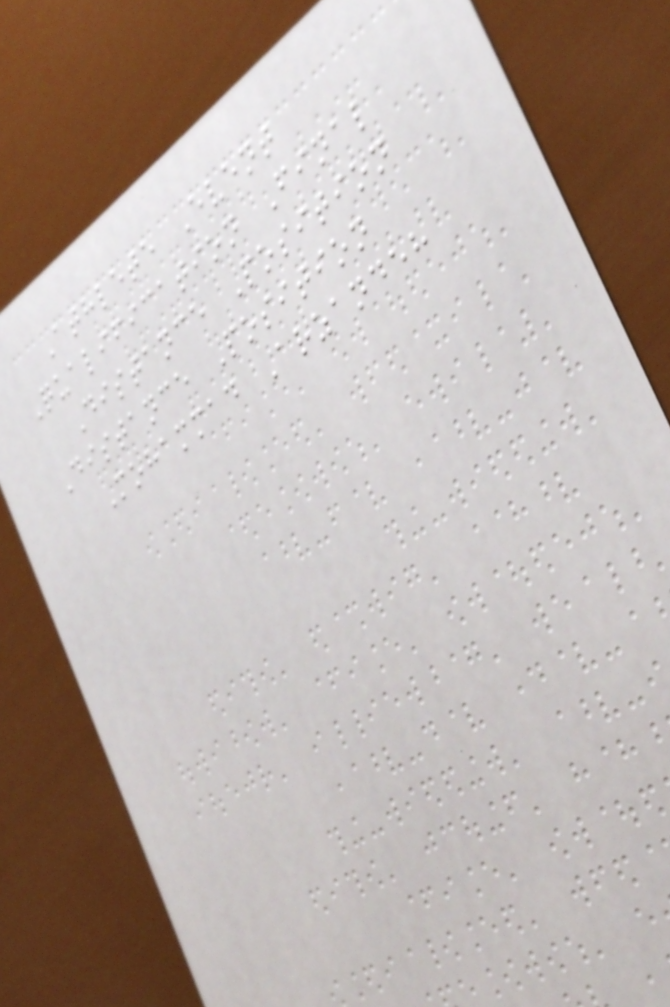Athlete Event
Qualification Final
Distance Position
Distance Position
Mohammad Arzandeh
